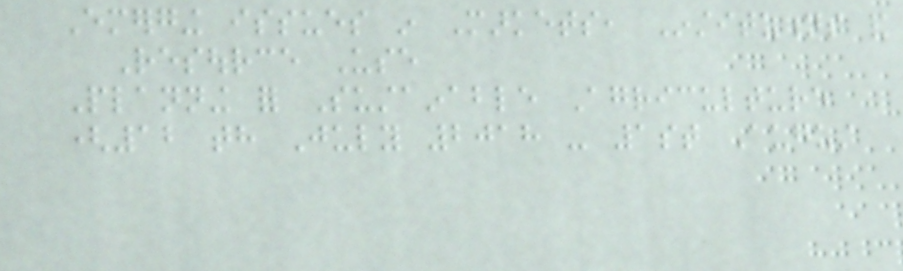Emerging issues in Markets, Institutions and
Resource Use
Planning for Sustainable Agriculture
(12 th July 2018 - 1st August
